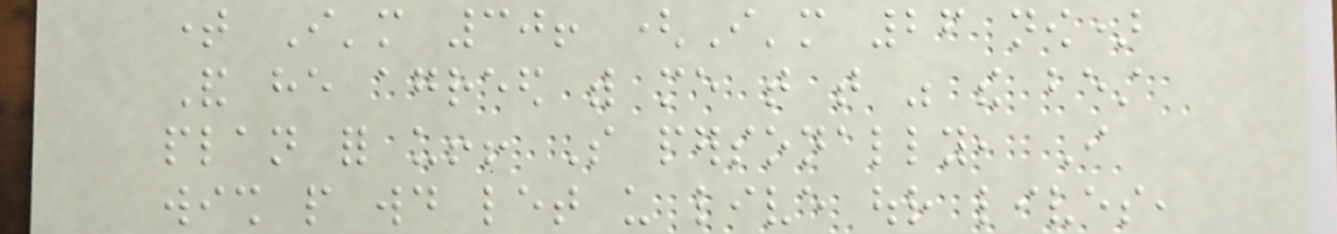time I'm 30! (I'm 26 now)
And he agreed with me that that was the best
plan for us!! So personally, I
wish people would let us live our lives,
